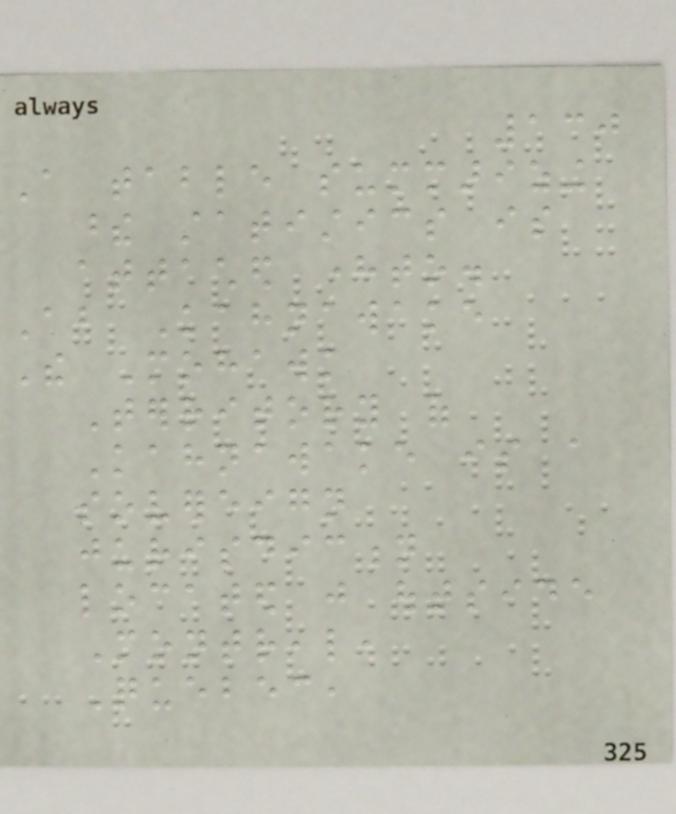130
A table summarizing
these statistics is
attached hereto.
About Kahnawake
The Mohawk
Territory of
Kahnawake is a
sovereign
jurisdiction
located just outside
Montreal,
Quebec,
